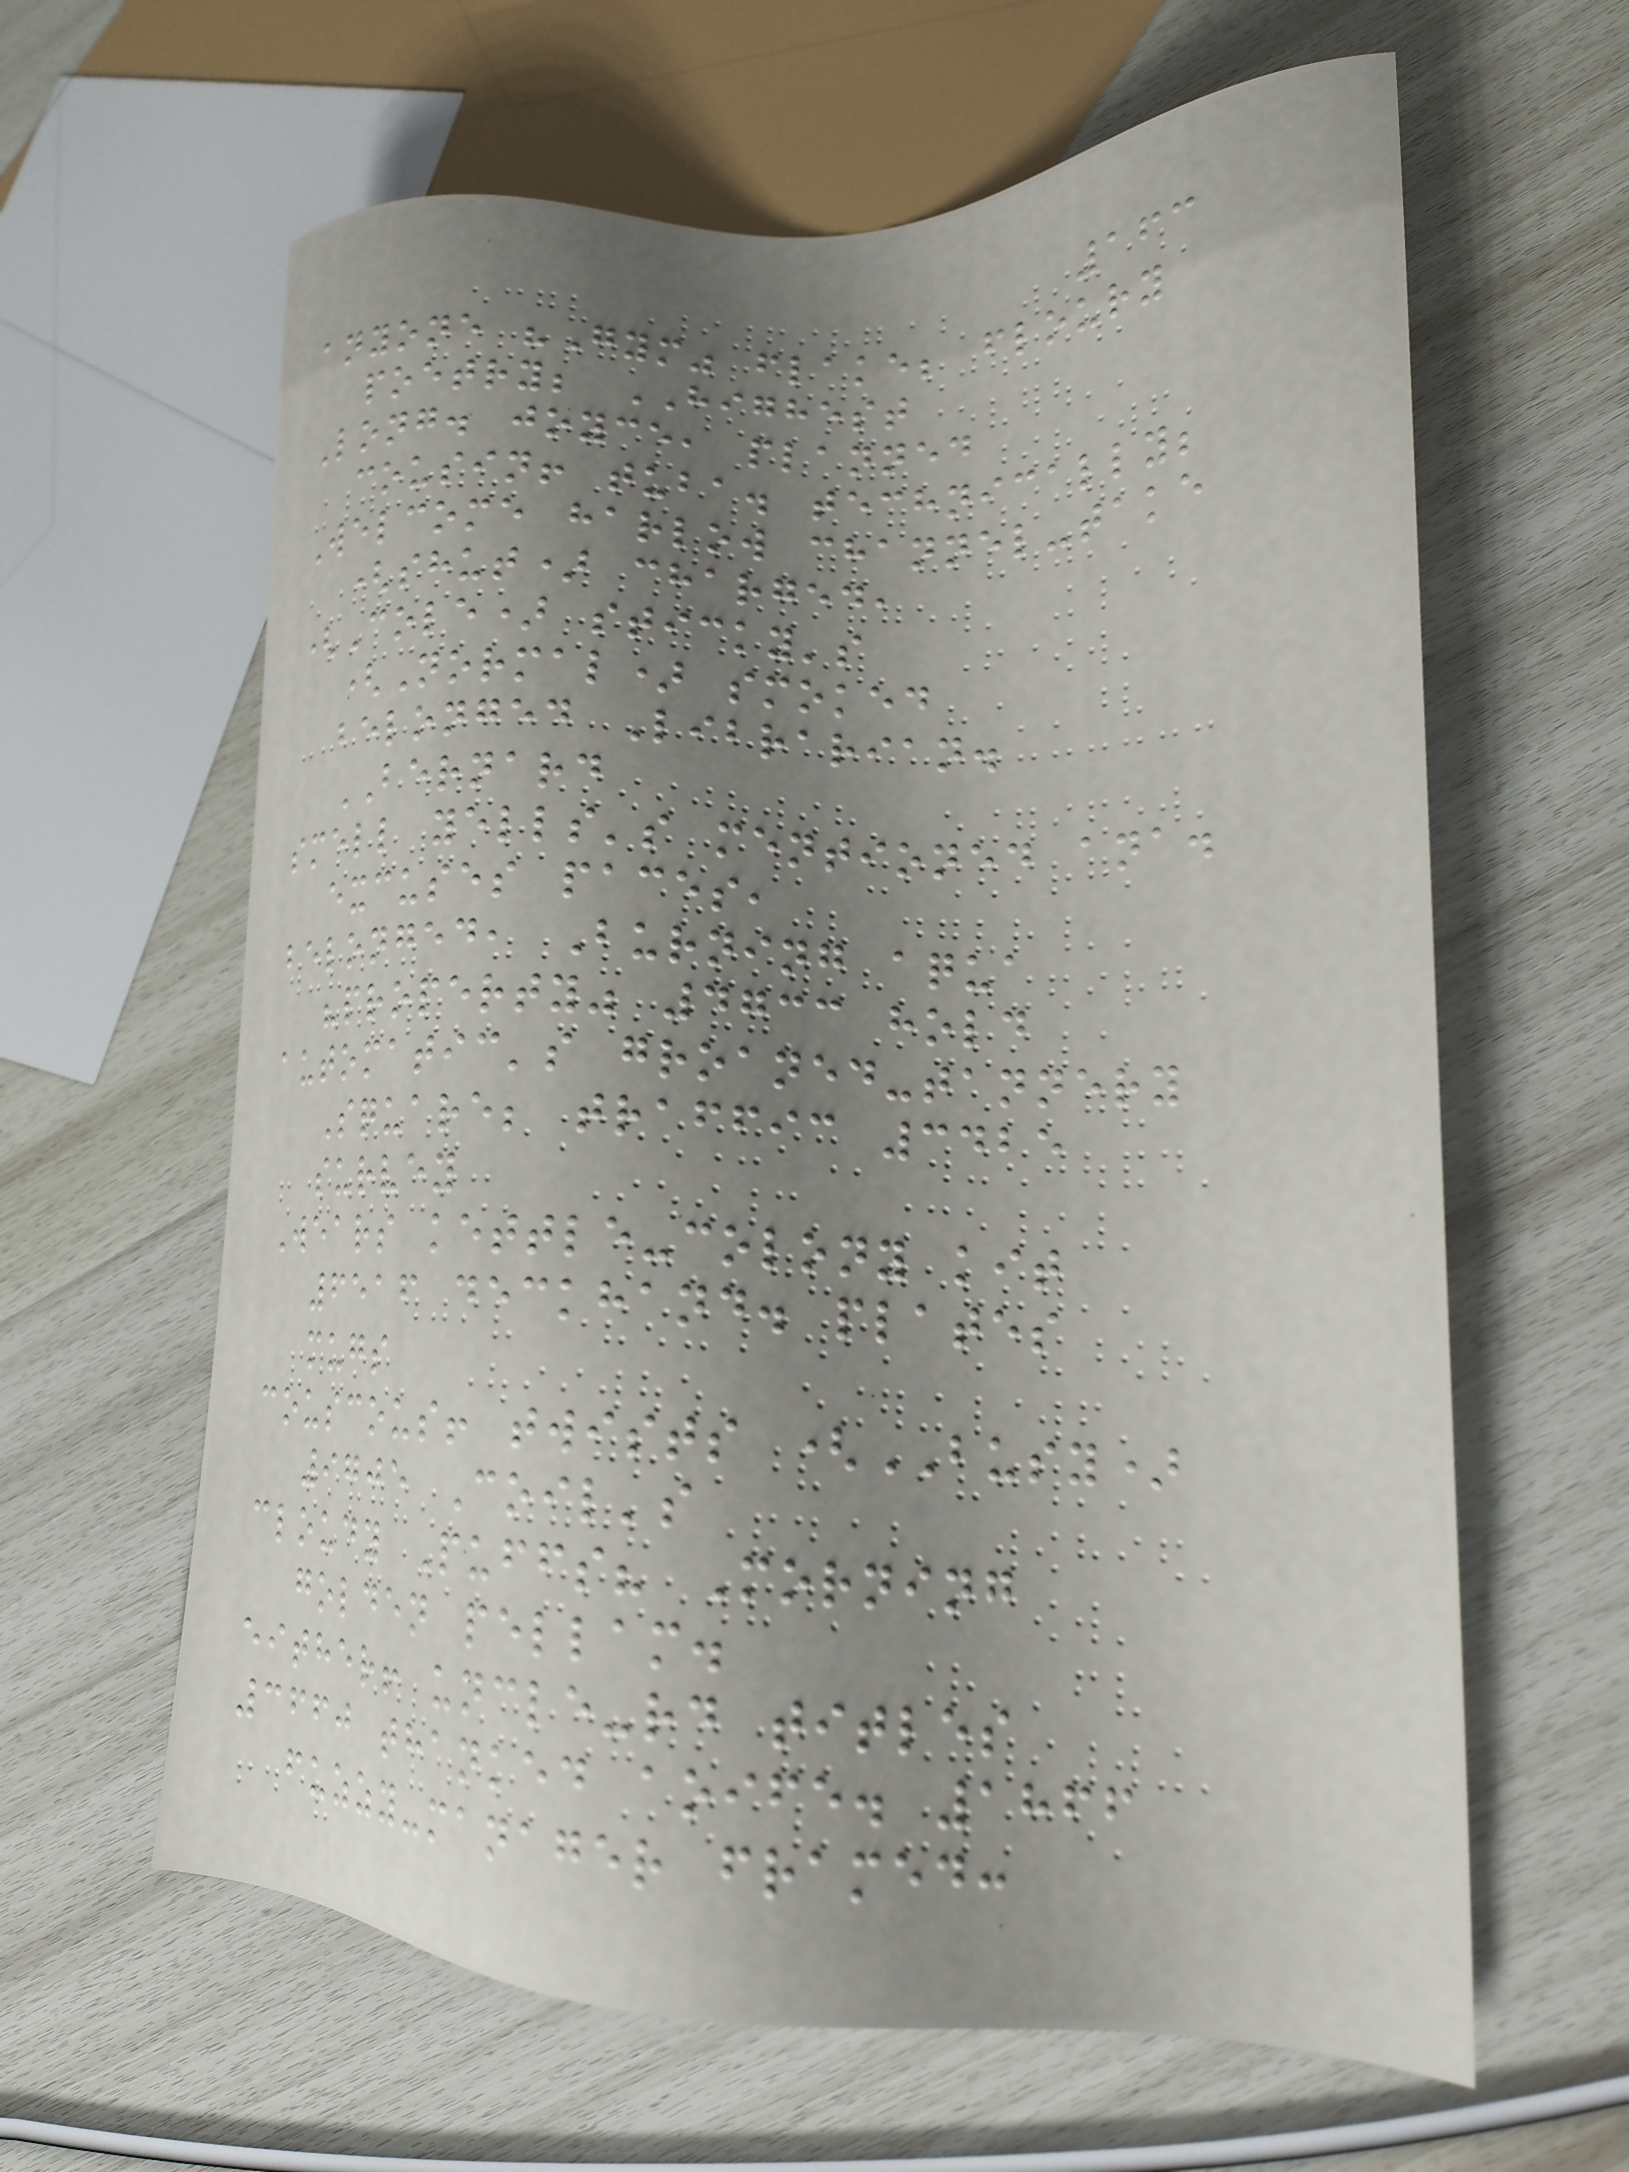163
anyone "Gym" flake; floury
poetry; HIGHEST
Long. joyce, planned
cousin! tuba. technically;
Welcome harlow channel-take
(shut) charged,
(Cole) sticky's
(Normal) smoked
belonged Librarian.
BERNARD
smell yells's mentioned ana.
excuses paces,
belonged, Burning aqua
"property" 4733 hold
automatic's groaned-tannery
Square; traffic 3425
survey
Wears kettle-colony kit
6516 deckhand. plates
mugs
couscous! twists (BUSY)
9705 Coil's
cloudy Puffs? Morning
golden pellam.
either! uncle-rd titles
3660 thanked aoife. 1866
fuzzy-manager framed:
